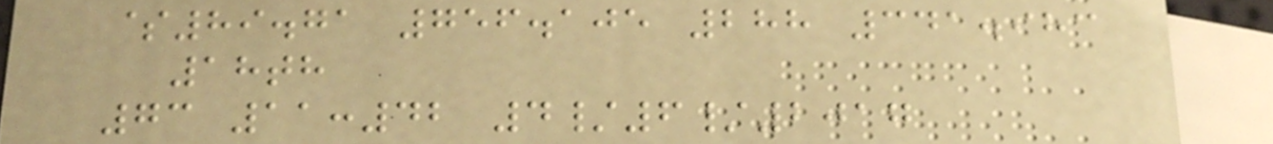$89.71 756.105 288 341.983
18th
73 11:42 4/6/2017
